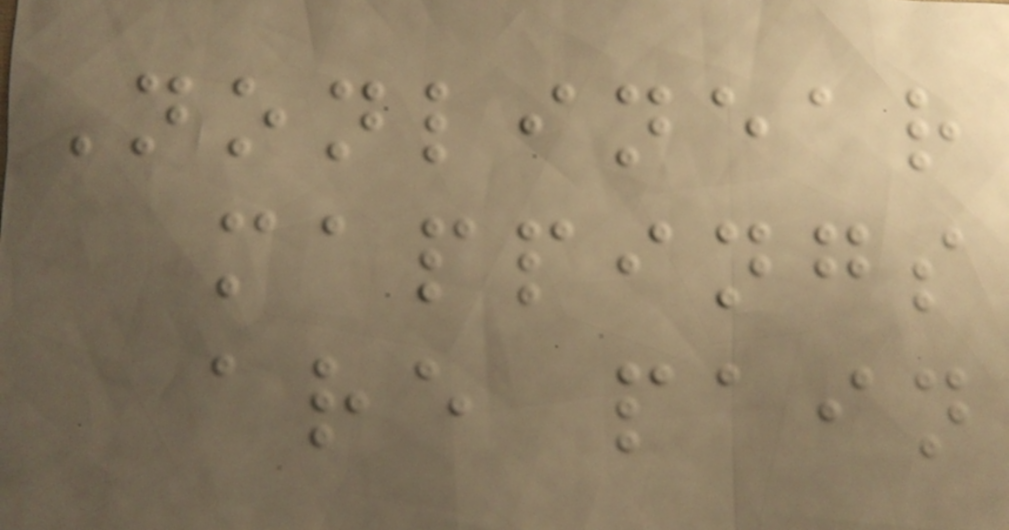Nonlinear
mappings
are pain
